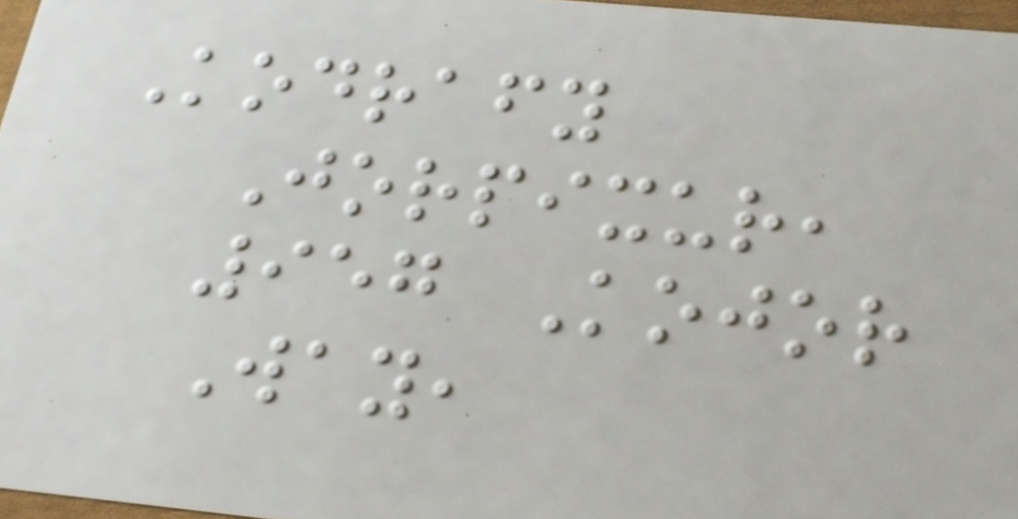Kodrafy
Jorpixur,
957 Kojor
Way,
